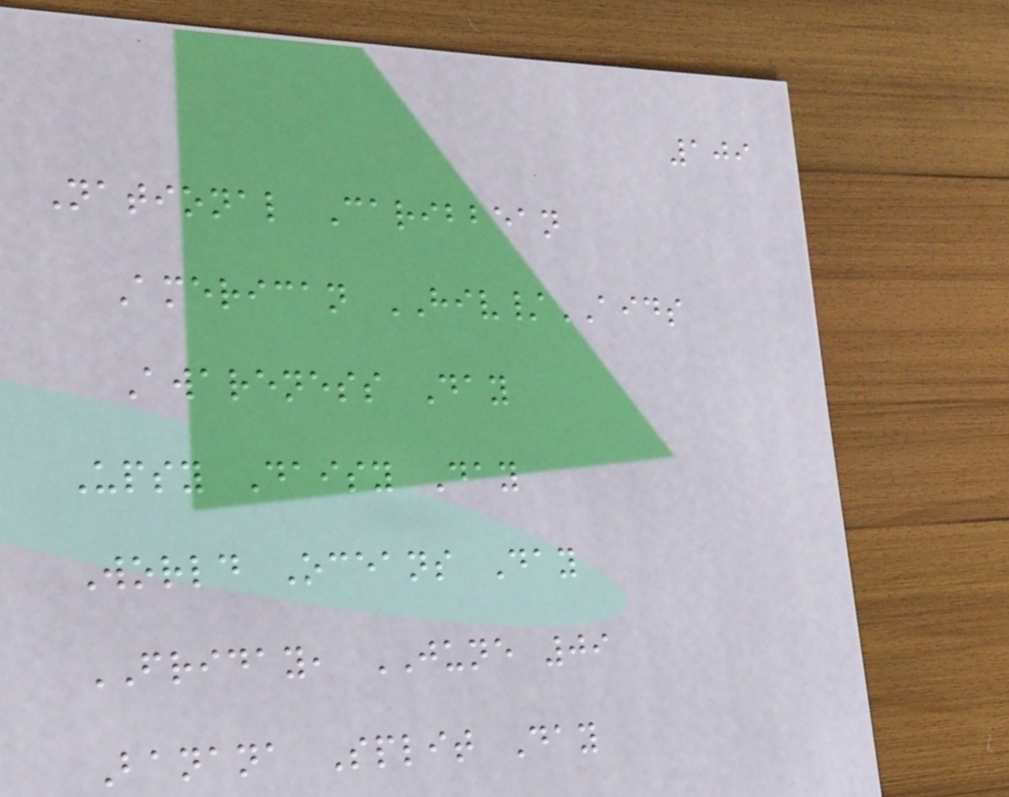109
National Caribbean
American HIV/AIDS
Awareness Day
Upsy Daisy Day
World Oceans Day
FRIDAY, JUNE 09
Banana Split Day
